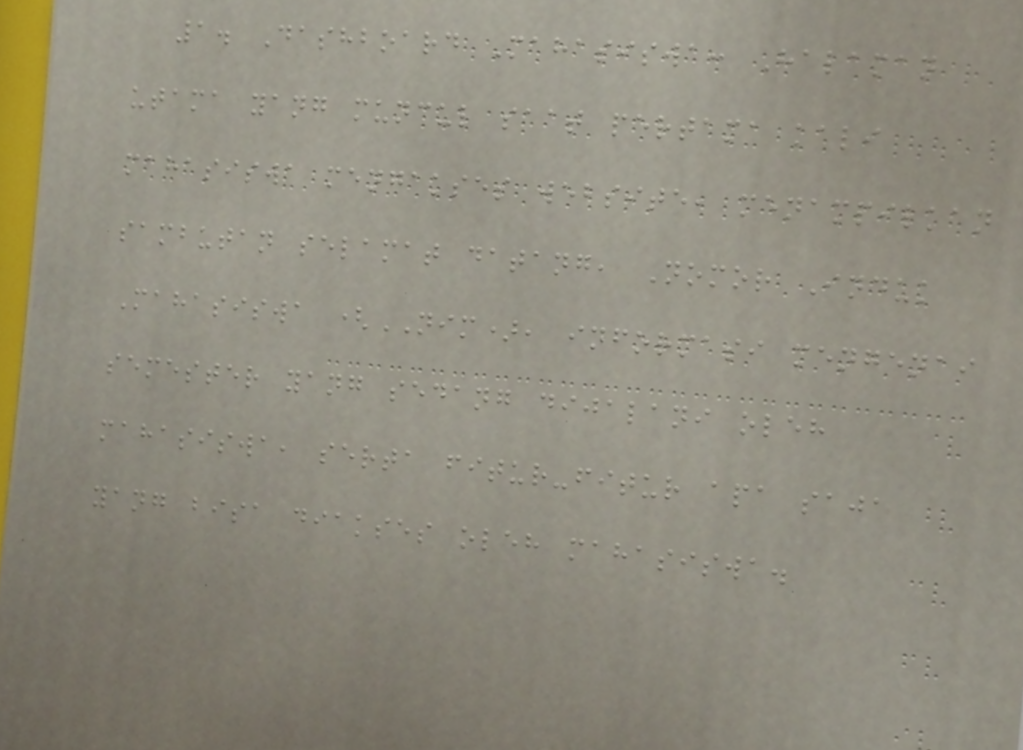1. Dashboard Mahasiswa: Halaman
utama yang muncul saat pertama kali
mahasiswa mengakses website, menampilkan
sambutan selamat datang, Nomor Induk
Mahasiswa (NIM), informasi mengenai
semester yang sedang dijalani oleh
mahasiswa, serta fitur-fitur apa saja
yang bisa diakses oleh mahasiswa.
